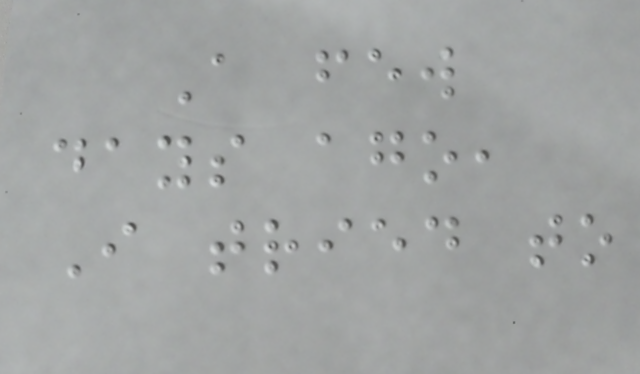A few
days ago,
I tried to
